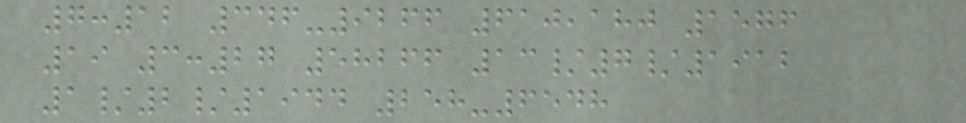7:12 346-9266 610,180 1576
19 3:27 58266 13/7/1912
1/2/1944 258-6548
